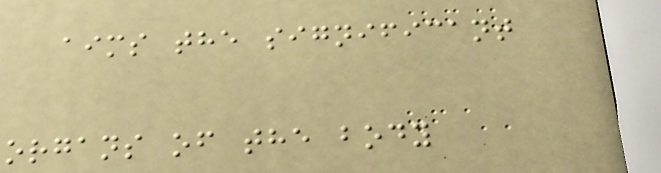aims the significant
organs of the body
